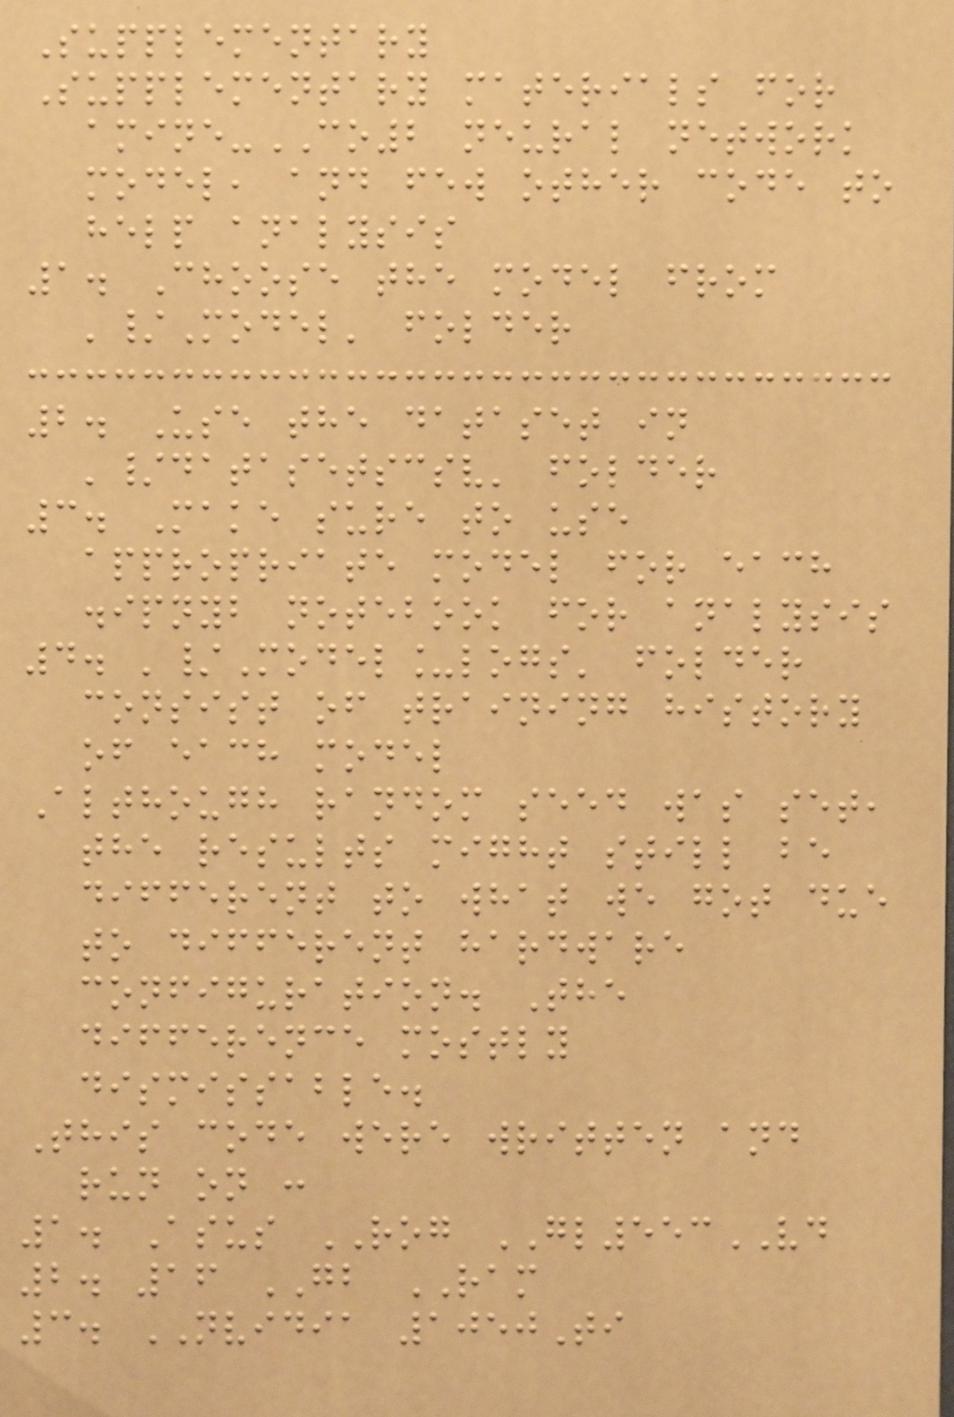Supplementary
Supplementary materials for
amine-CO2 neural network
model, and few other code to
help analysis
1. Choose the model from
'/Model' folder
2. Use the dataset in
'/datasetscsv' folder
3. Make sure to use
appropriate model for each
.ipnyb notebook for analysis
4. '/Model_logs' folder
consist of training history
of each model
Although random seed was set,
the results might still be
different to what we got due
to different hardware
configuration. The
difference mostly
dismissable.
This code were written and
run on :
1. Asus ROG GL553VD
2. 16 GB RAM
3. NVIDIA 1050Ti
